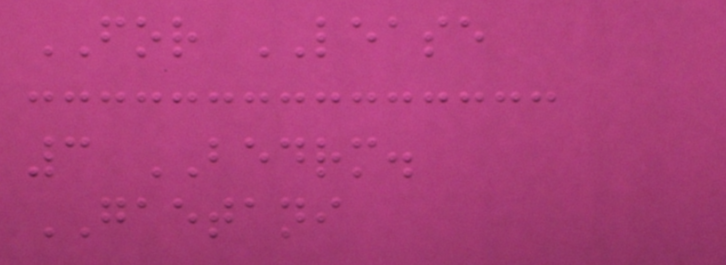FOR LEASE
3 BEDRM.
GAETANI
